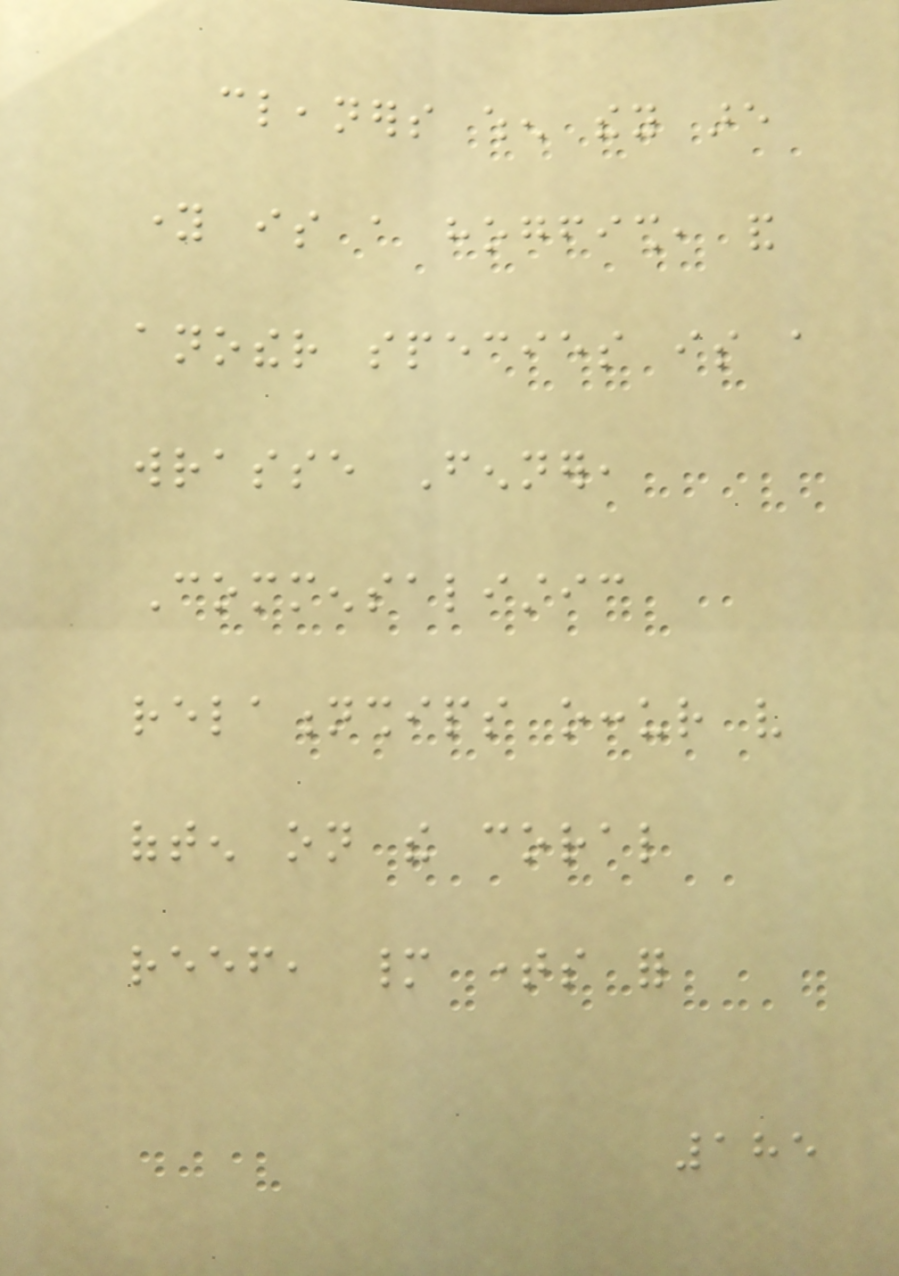cleaners when they are
young is a hogfish, and
another species is a
wrasse Fenner,
Commensalistic
relationships occur very
often on the coral
reef, many times for
185
